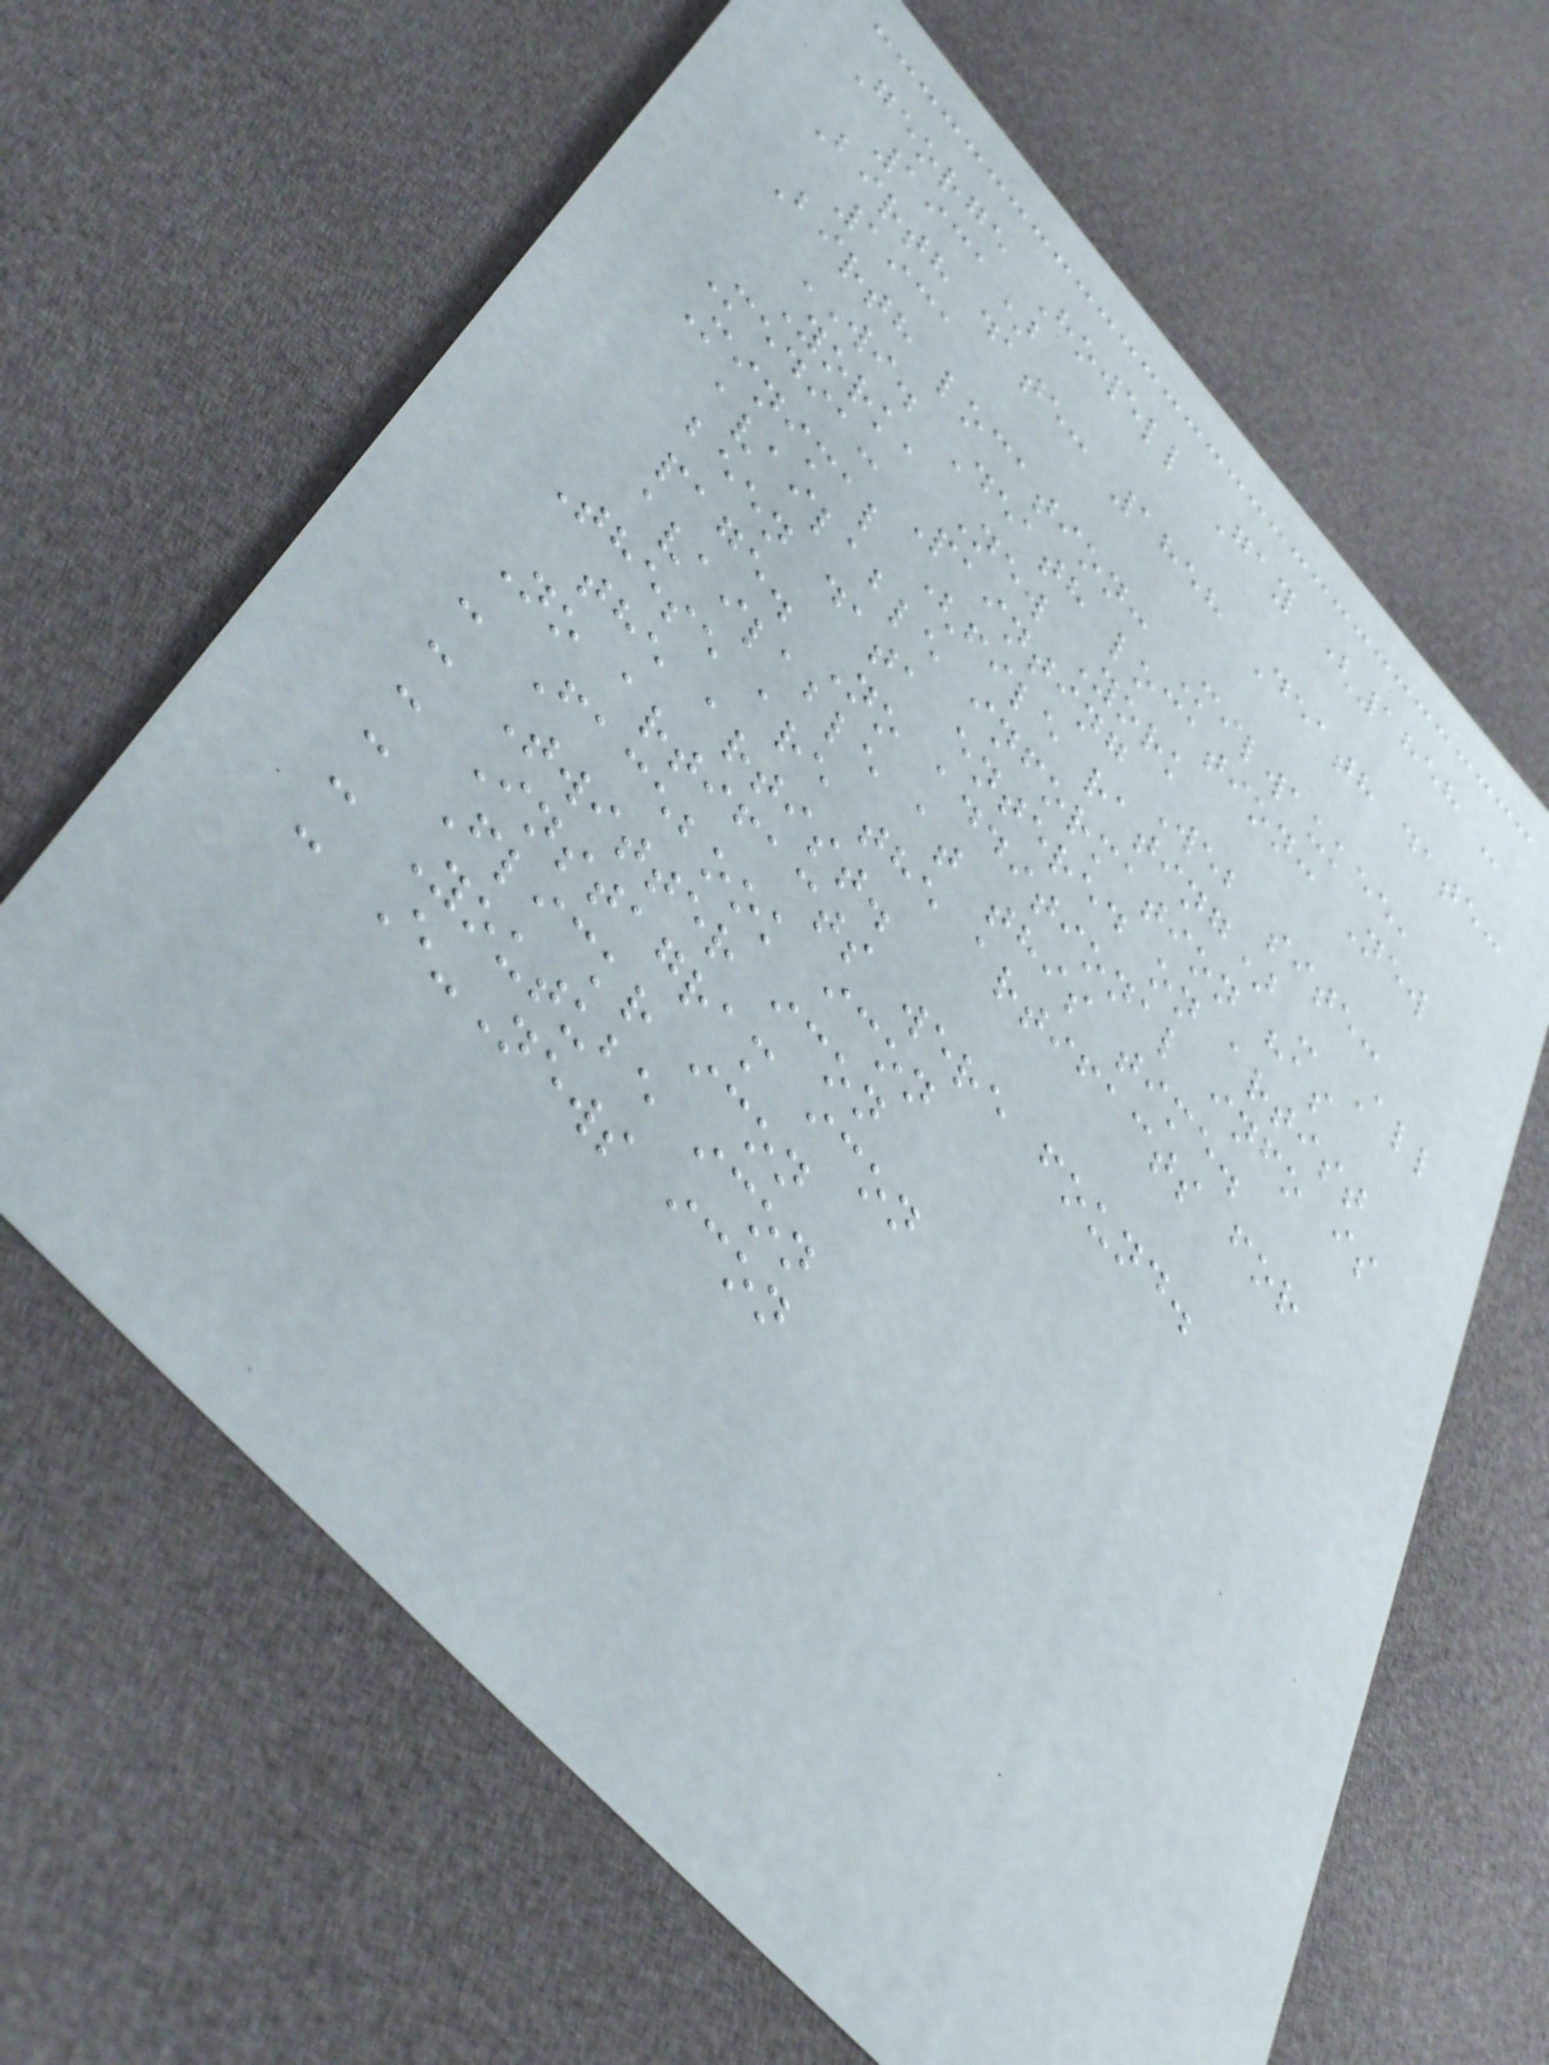George Howell Gay (1858 -
1931)
Birth date: 1858 Death date:
1931
Birth location: Milwaukee,
WI. Death location: New
York, New York
Media: Painting Web site:
Minimal (file rating) - All
available information has
been data entered on artist
page. No additional info is
available at this time.
These are the artifacts for
the artist.
No artifacts were found.
- Facebook icon
- Twitter icon
- Instagram icon
- Flickr icon
- Youtube icon
- E-News icon
